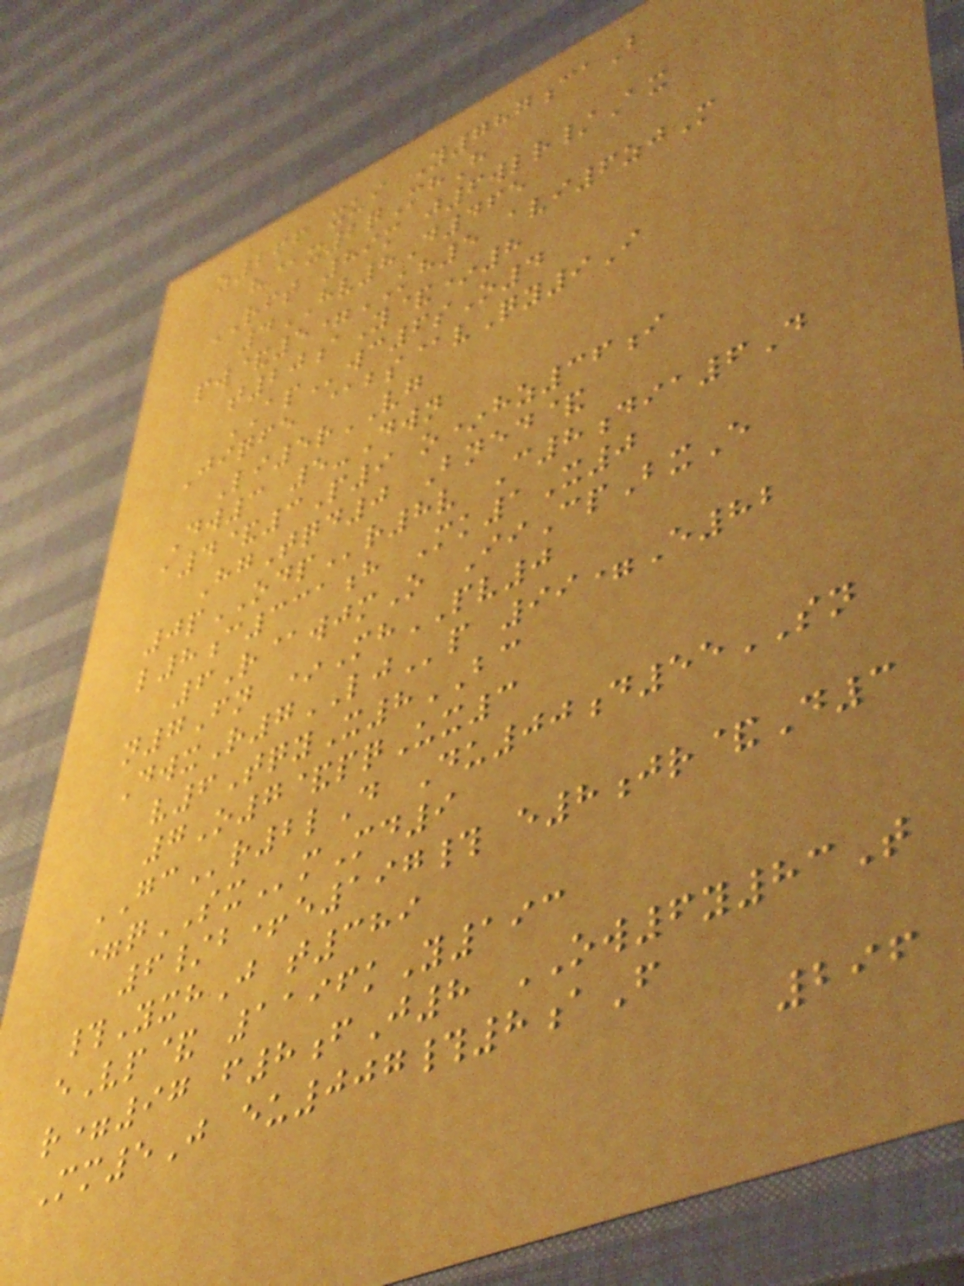z266 xui Y787caB
h@x2qMhH
RFT 89m j6wlr/Ax
4HV8D465
pw&5=KH5 avi6zjM
t20aY&*8
APwc6sO4
Jiqfe @bs@vQy9I
Li5rVG
Dw3 5-Dwn
a4&3P9 o*hz36i
HgTqd0 Bned&
0pODPr8v C8dia6D
l8c331h Mk1X0
6R@wjmO IiCpBxE
n7Fn *MhPV0
DwxR7LJp 99=E82
v6TqyX8BC
7O7&pqUx3
GCr2lD Du00d55SN
=qSXmMd9
6/b+e197# e8jr&D3
#YxhJ t389
eVp& 1196kY193
r=97 f8fJ8 OW6y83T
Mm5J eu007#8aF
296
